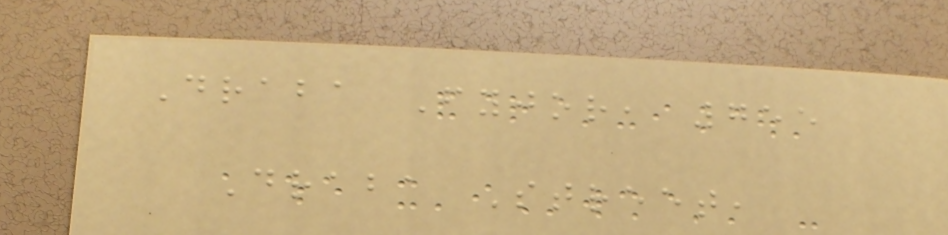Draba Fyjor, 755
Draba Street,
